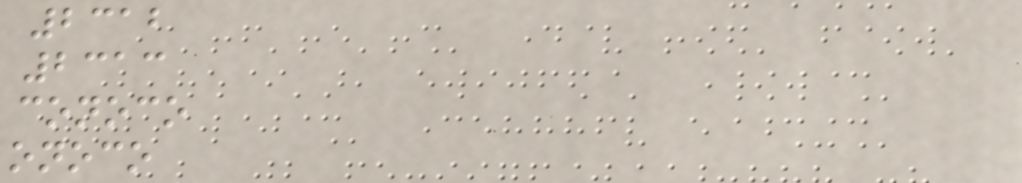2312
2313
conoco
onoco
